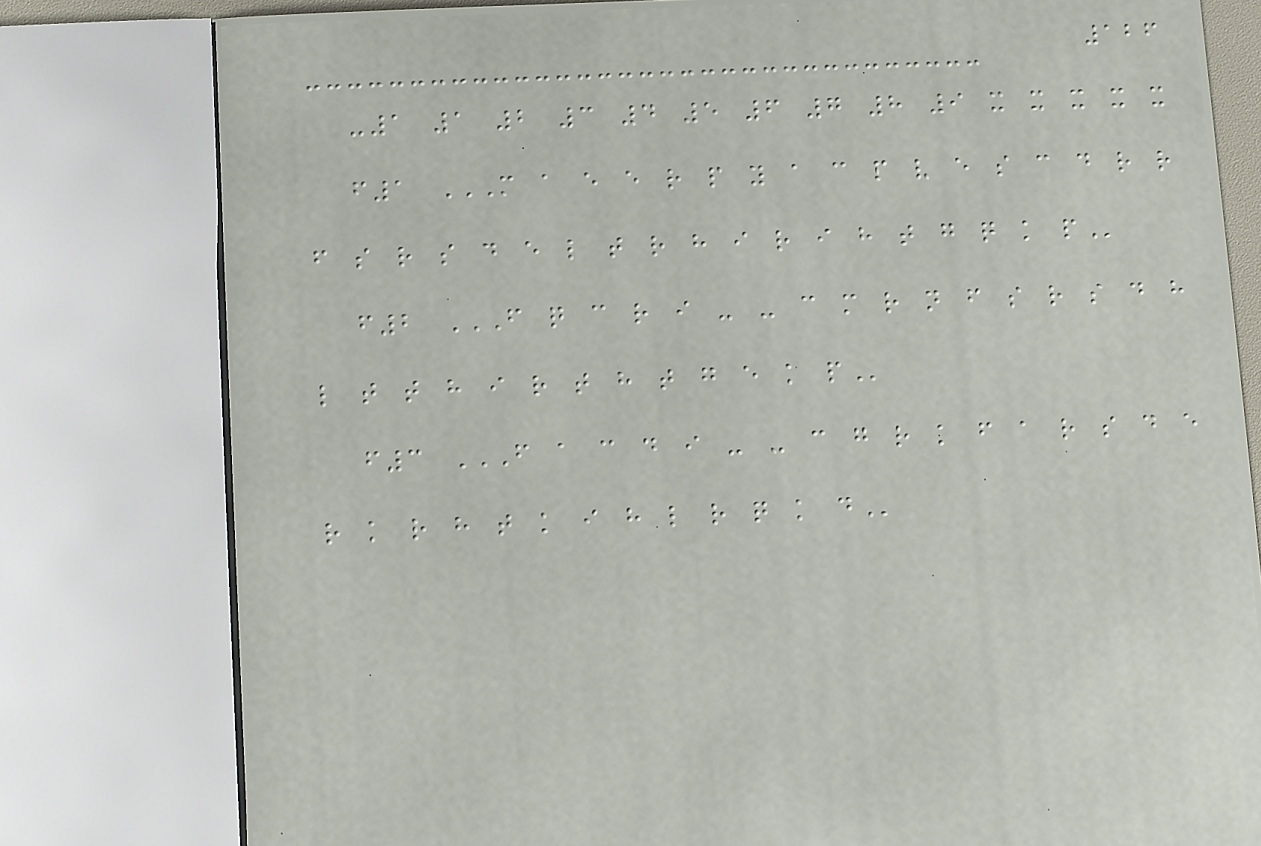126
-1 1 2 3 4 5 6 7 8 9 x x x x x
f1 M A E E R P Y A C P V E S C D R R
F S R S D E L T R H I R I H T G Q K P
f2 F Q C R I - - C M R N F S R S D H
L T T H I R T H T G E K P
f3 F A C D I - - C G R K F A R S D E
R K R H T K I H L R Q K D
